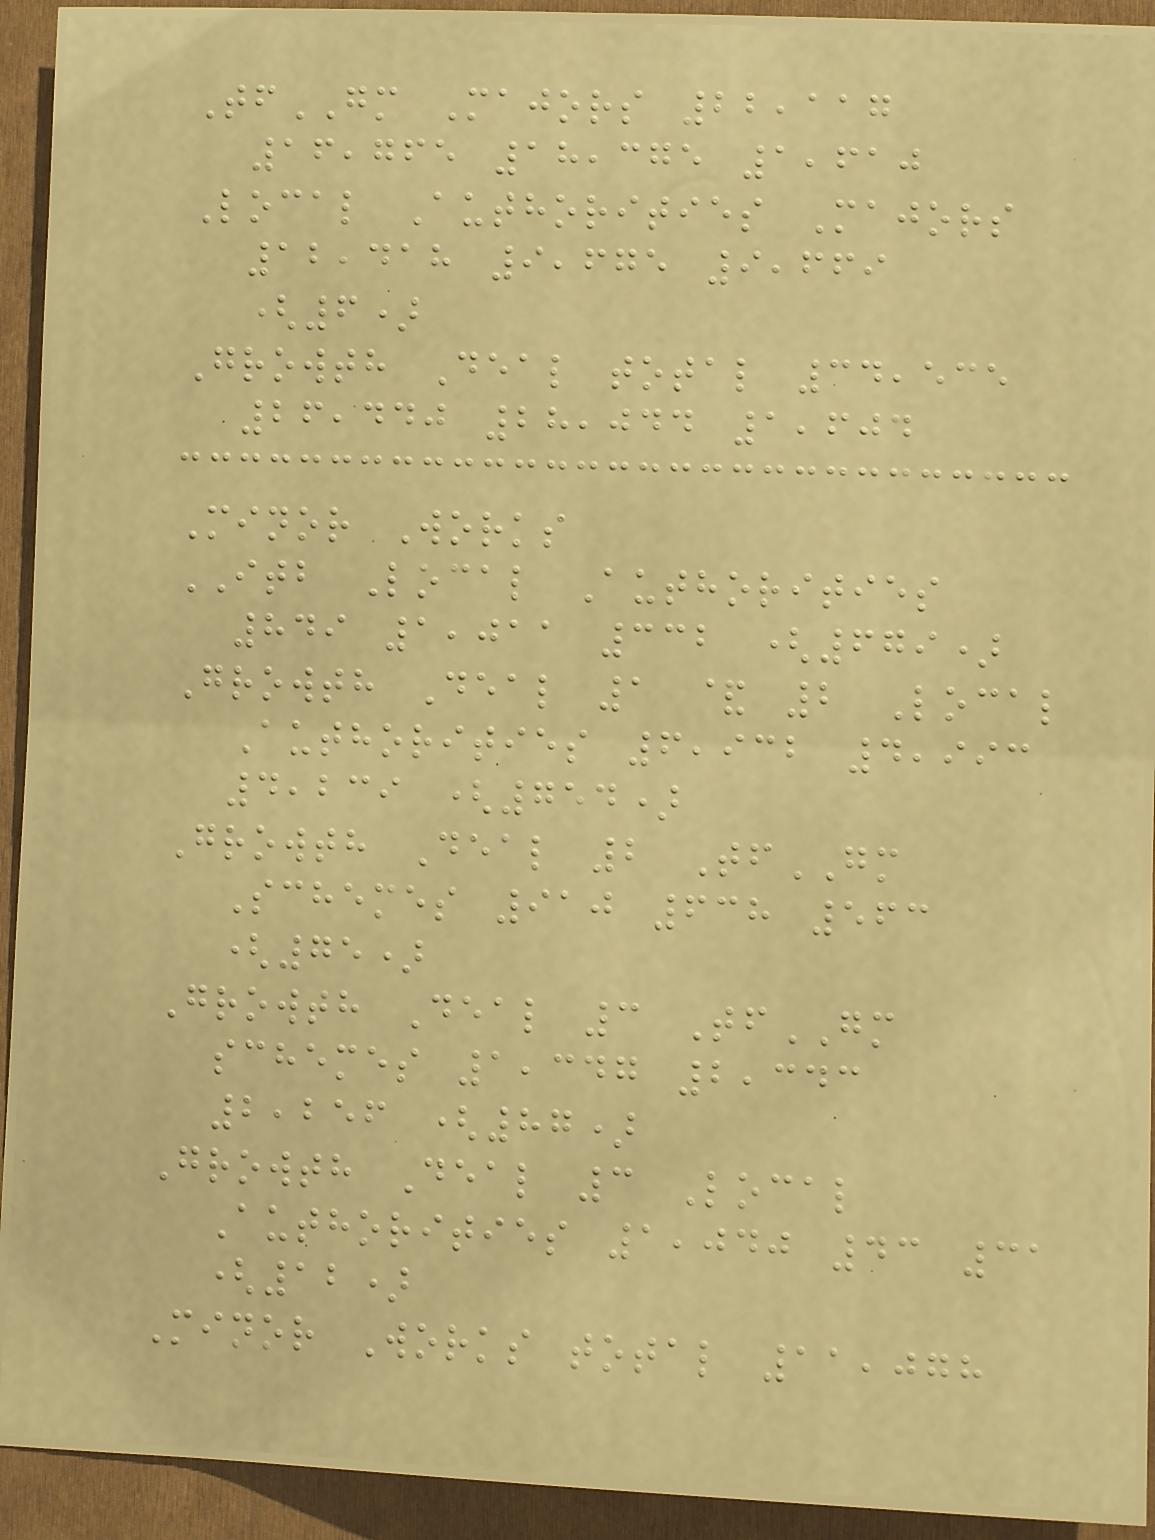TfGM Majors 22,117
16,765 18,375 1,610
Local Authorities Majors
12,418 9,675 9,669
(6)
Growth Deal total 34,535
26,440 28,044 1,604
Minor Works
ITB Local Authorities
849 1,011 332 (679)
Growth Deal 1 & 2 Local
Authorities 6,932 4,993
4,239 (754)
Growth Deal 2 TfGM
Schemes 910 638 563
(75)
Growth Deal 3 TfGM
schemes 1,347 2,343
2,256 (87)
Growth Deal 3 Local
Authorities 1,040 43 31
(12)
Minor Works total 11,078
